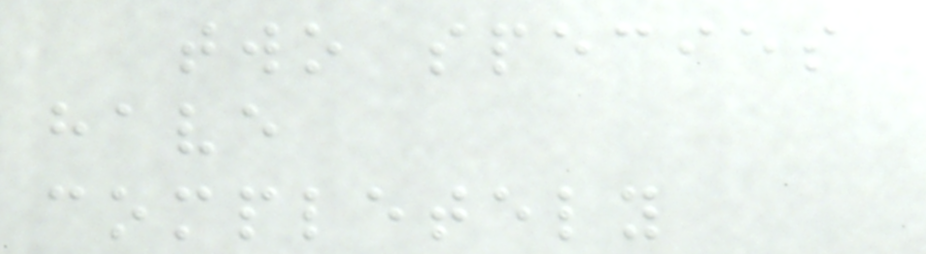two species
have
completely
